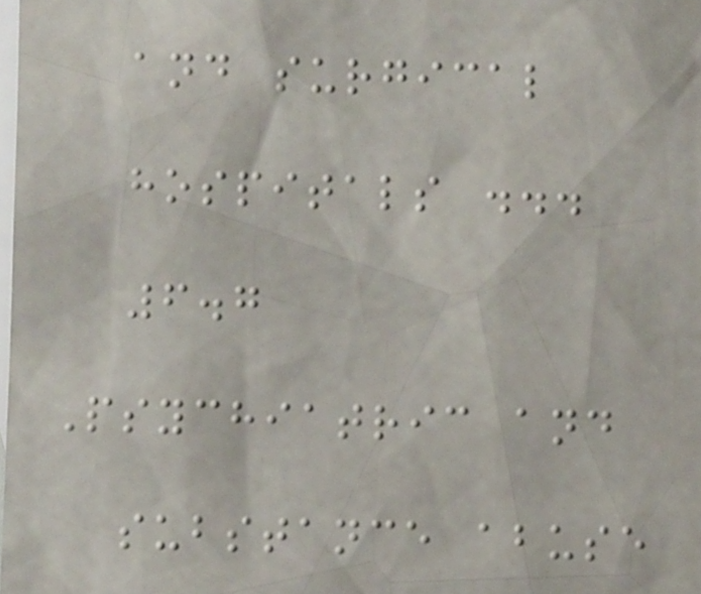and surgical
hospitals ...
6.7
Psychiatric and
substance abuse
